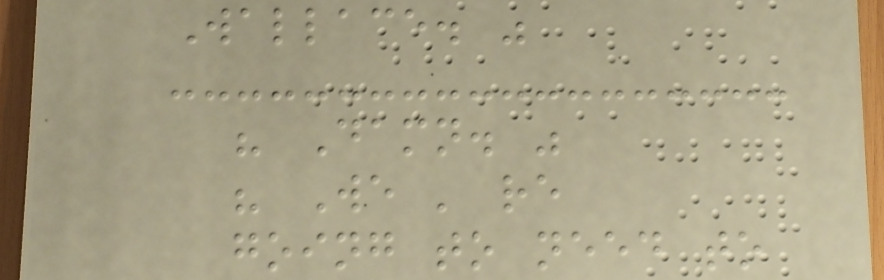Wallace. "
" Damn. "
" We ' re
going to need to
